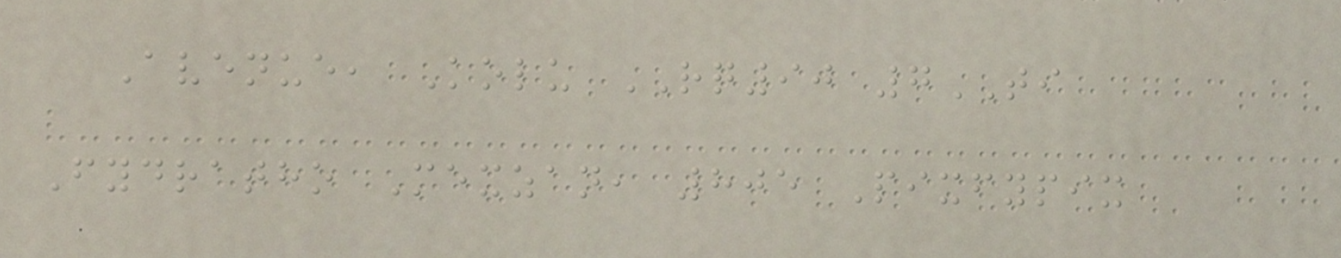Avenue, Kolu RQ90 7TI
Fydratho Mexzan, 805 Pixfypix
